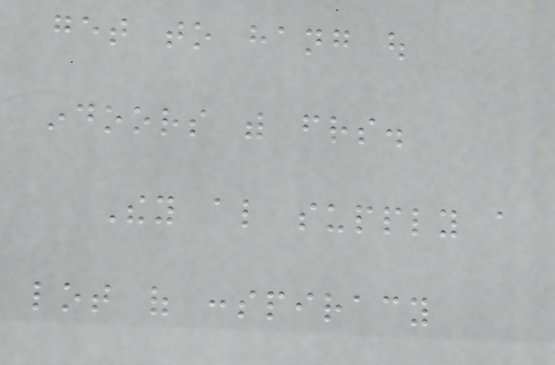get to hang out
indoors with friends.
They also supply a
lot of conspiracy
